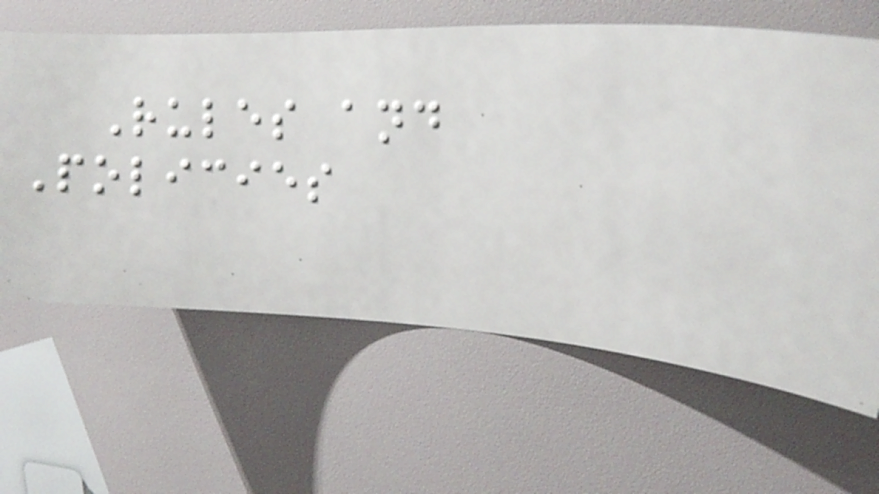Rules and
Policies
